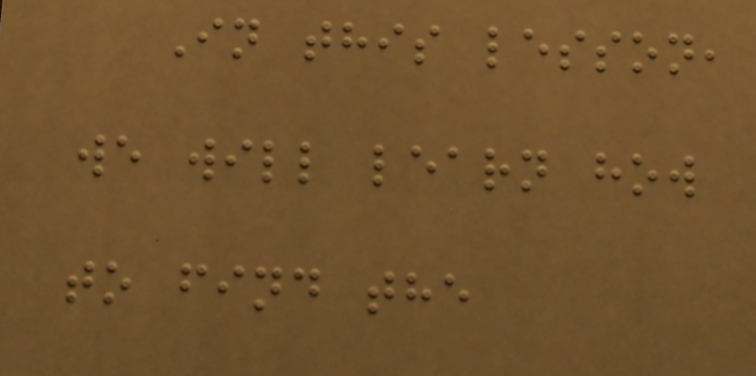In this lesson,
we will learn how
to find the
